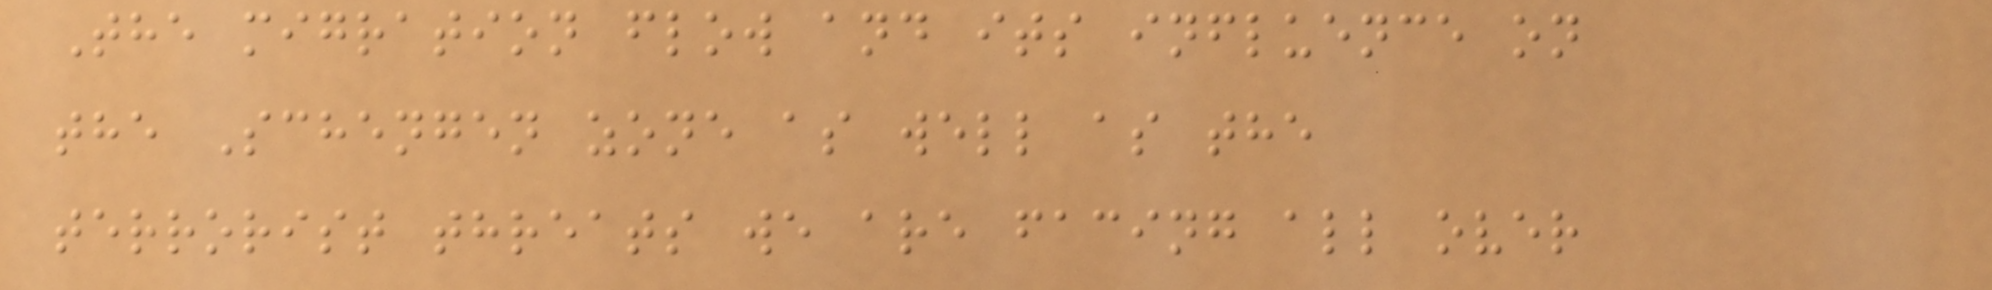The migration flow and its influence on
the Schengen zone as well as the
terrorist threats we are facing all over
